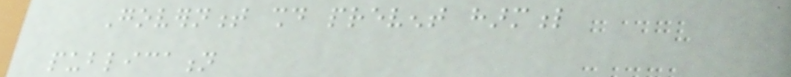Government should prevent harmful
publication
